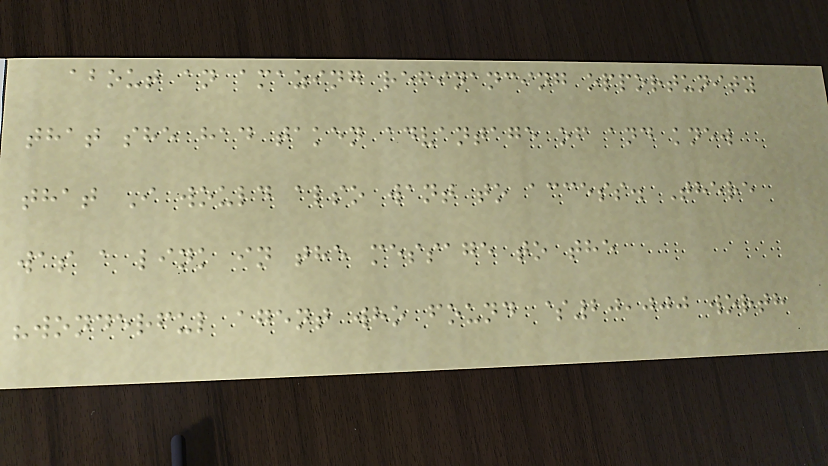about an amazing refinancing opportunity
that she had taken advantage of and knew
that I would also want to access. There
was a link in the message to the
"wonderful agent who found $20,000 worth
